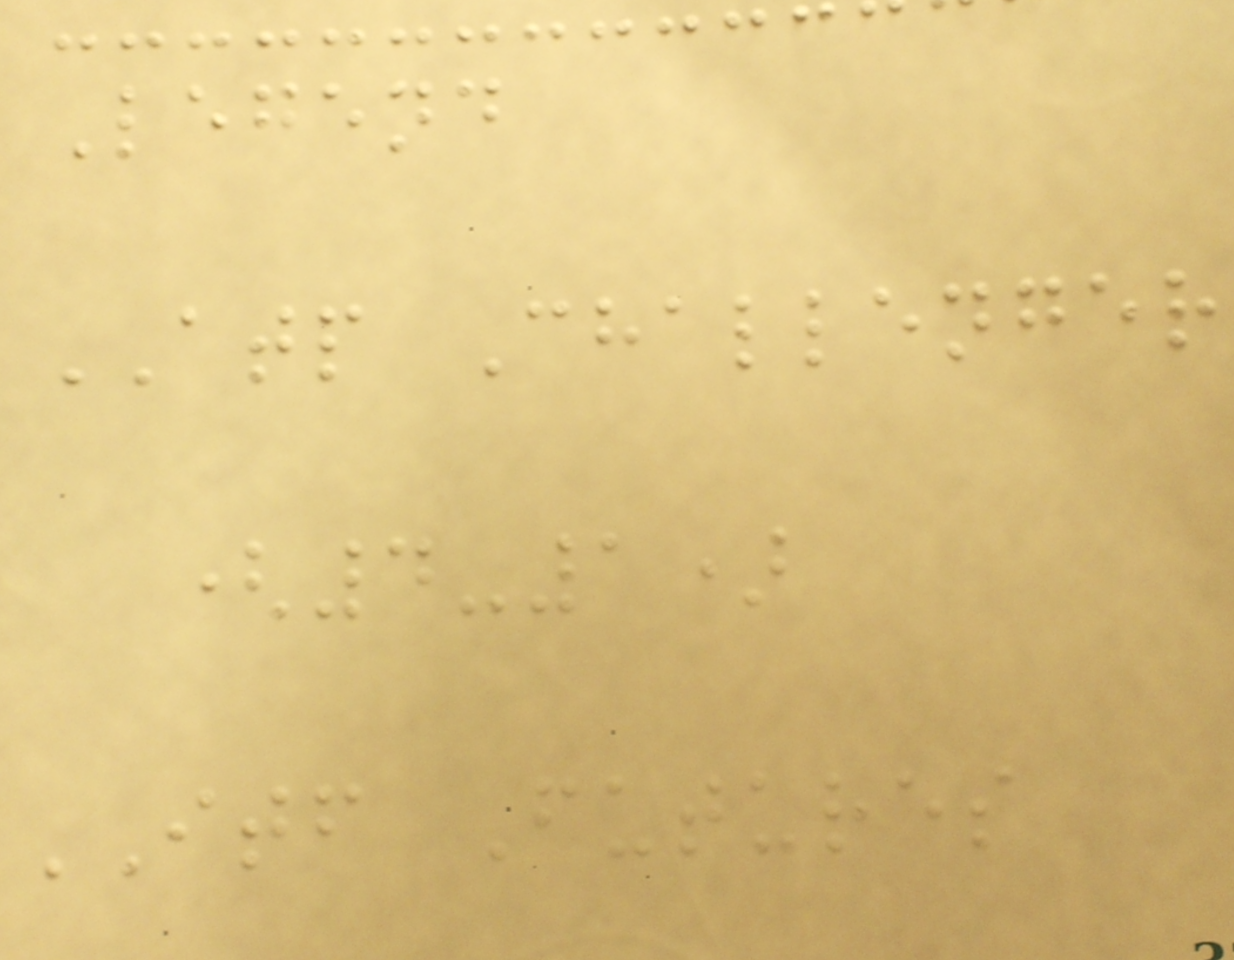Legend
ATP Challenger
(4-1)
ITF Futures
